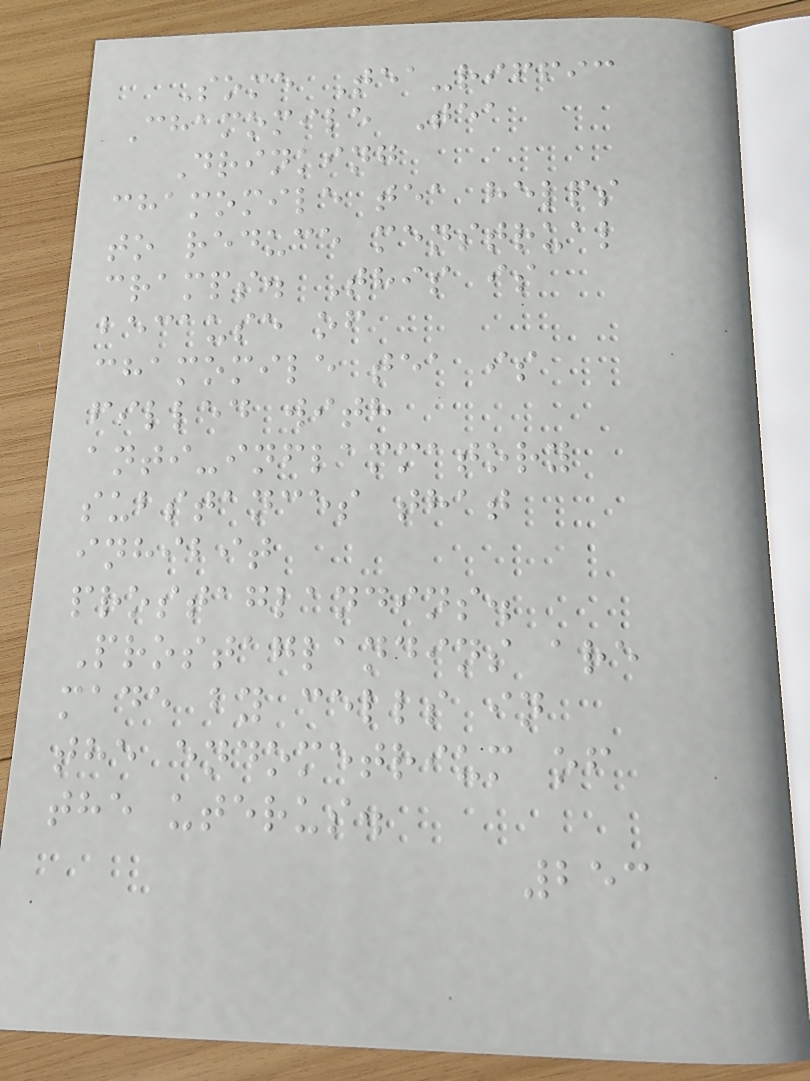Some Tea-riffic
Chamomile Tea
Drinking
chamomile tea helps
to reduce menstrual
cramps. This is
because of
chamomile tea is
filled with
anti-inflammatory
substances that
inhibit
prostaglandins.
Prostaglandins are
made by cells in
the endometrium of
the uterus.
253
